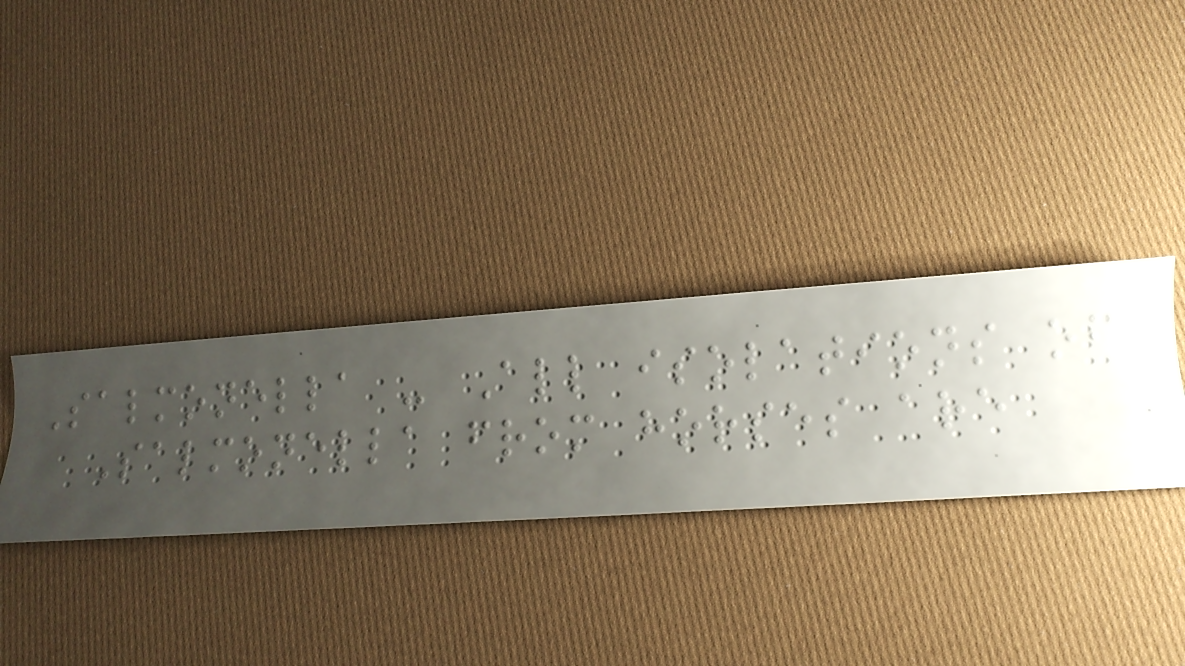Salmonella - All isolations of
Salmonella from horses are
